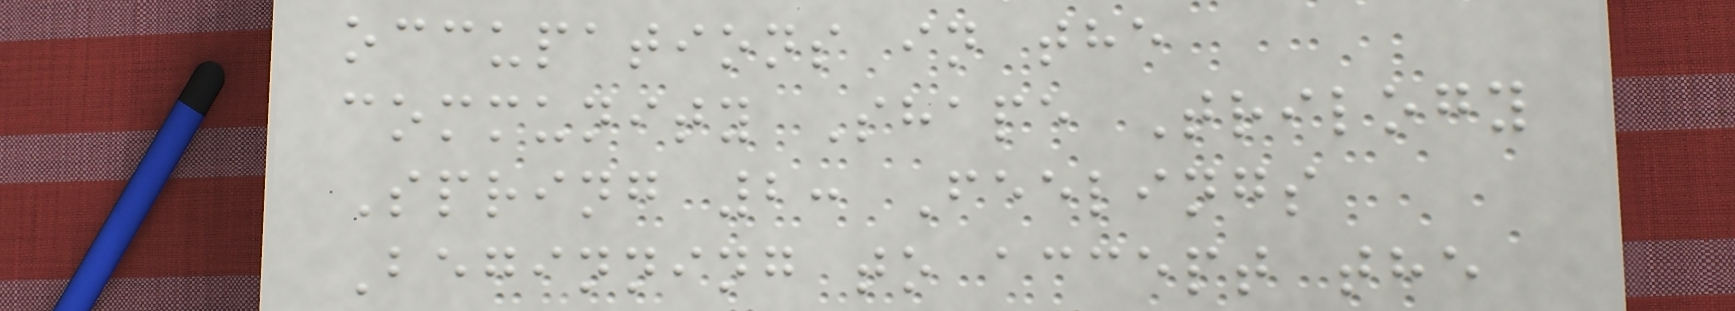occupations in the
community Shape Trilogy
Spring 2: Feelings
Beginning to accept the
